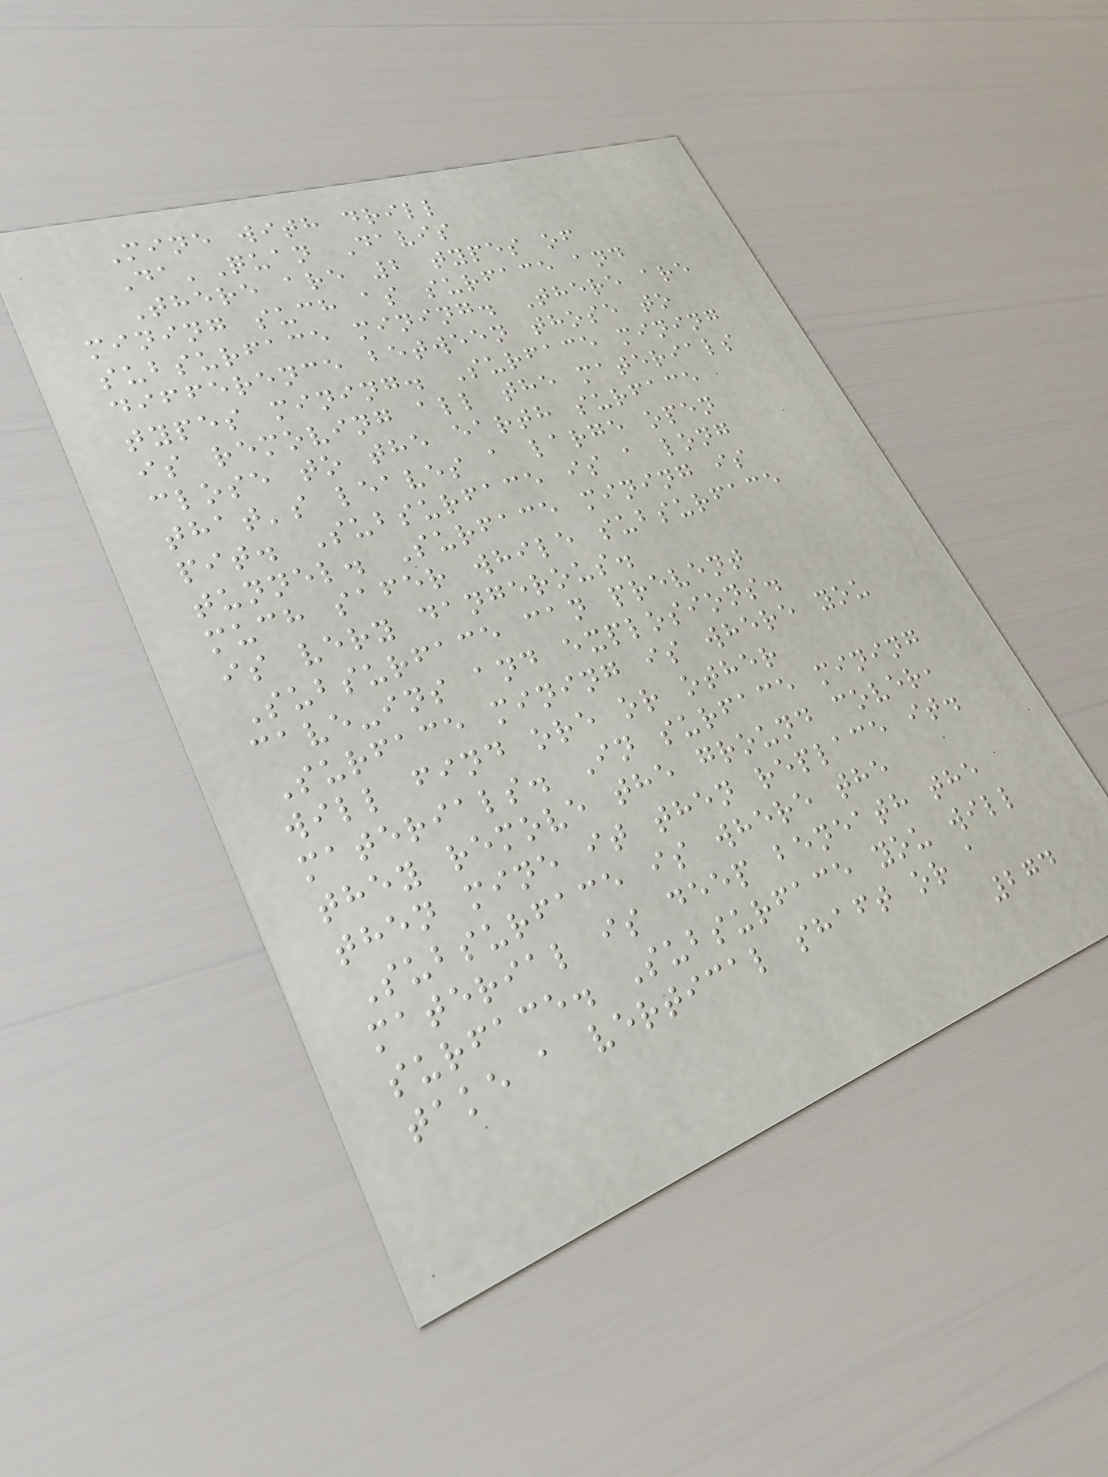Mine with drill
Da'Quan Davis
There are 2 types of
mining such as surface and
subsurface mining. There are
difference between those to
types mining. Surface mining
is removing all the materials
close to the earth surface
that's leaves a large open
pit. Subsurface is a long
tunnel. Surface mining is
much safer while subsurface
is very dangerous.
Subsurface can prevent
cave-ins and explosions.
Surface mining is where you
will find ore or other
materials. In surface mining
they remove the ground cover,
then mine it then replace it.
Subsurface is where the
material is deep beneath the
surface. Subsurface you will
take a vertical shaft or a
274
